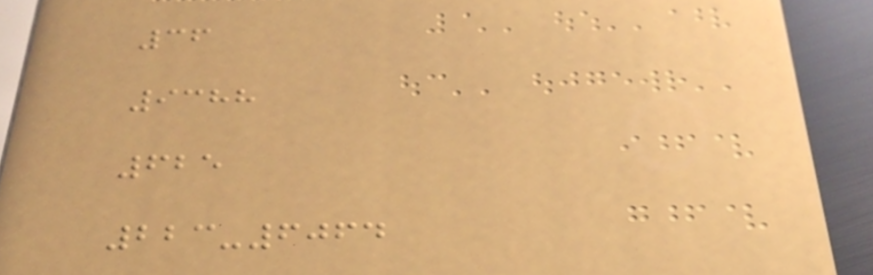36
9388
625
223-6064
